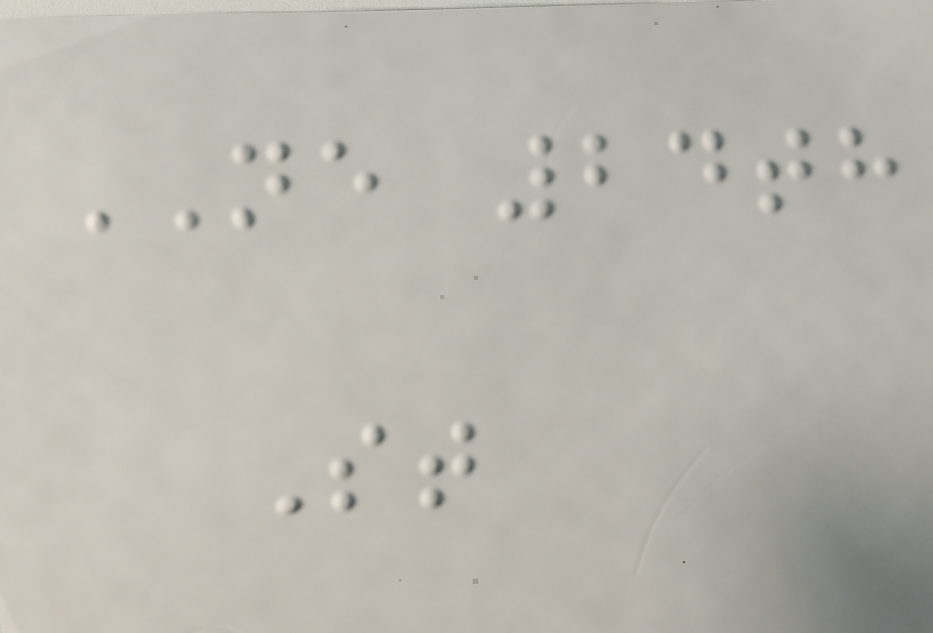NE 24th
St
